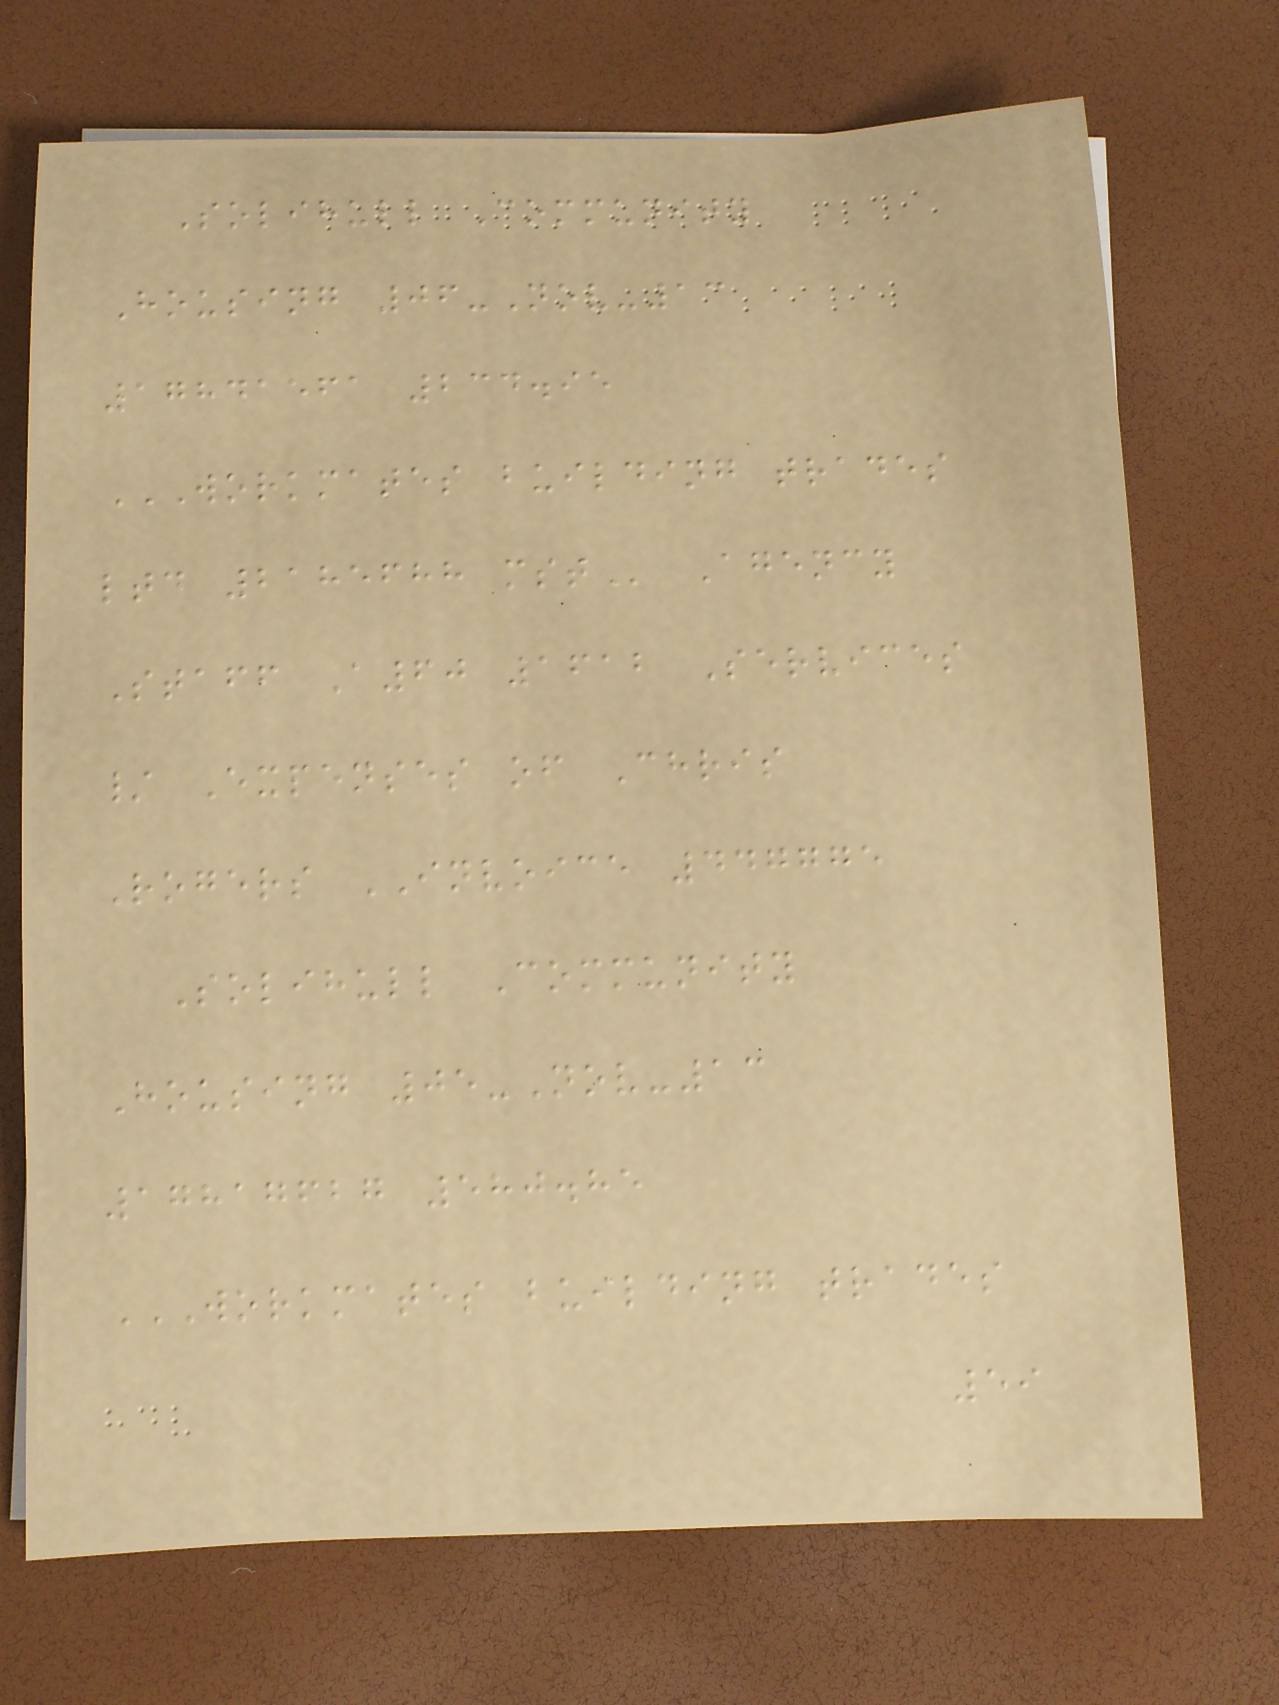Solihull Community
Housing 06-Nov-13
17841561 234.95
WORKMATES BUILDING TRADES
LTD 2185688 MST Agency
Staff A60 1612 Services
/ Expenses of Chris
Rogers INVOICE 447775
Solihull Community
Housing 05-Nov-13
17817627 580.85
WORKMATES BUILDING TRADES
59
